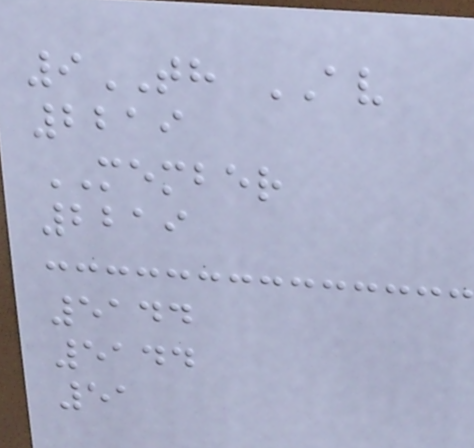9TH AV
2219
MEMBER
2219
5144
5144
51
